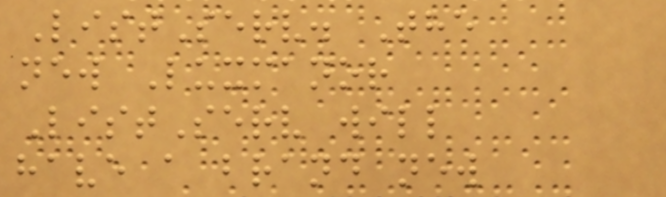ListServ. The
new Luxmanor
ListServ will
have a brand new
